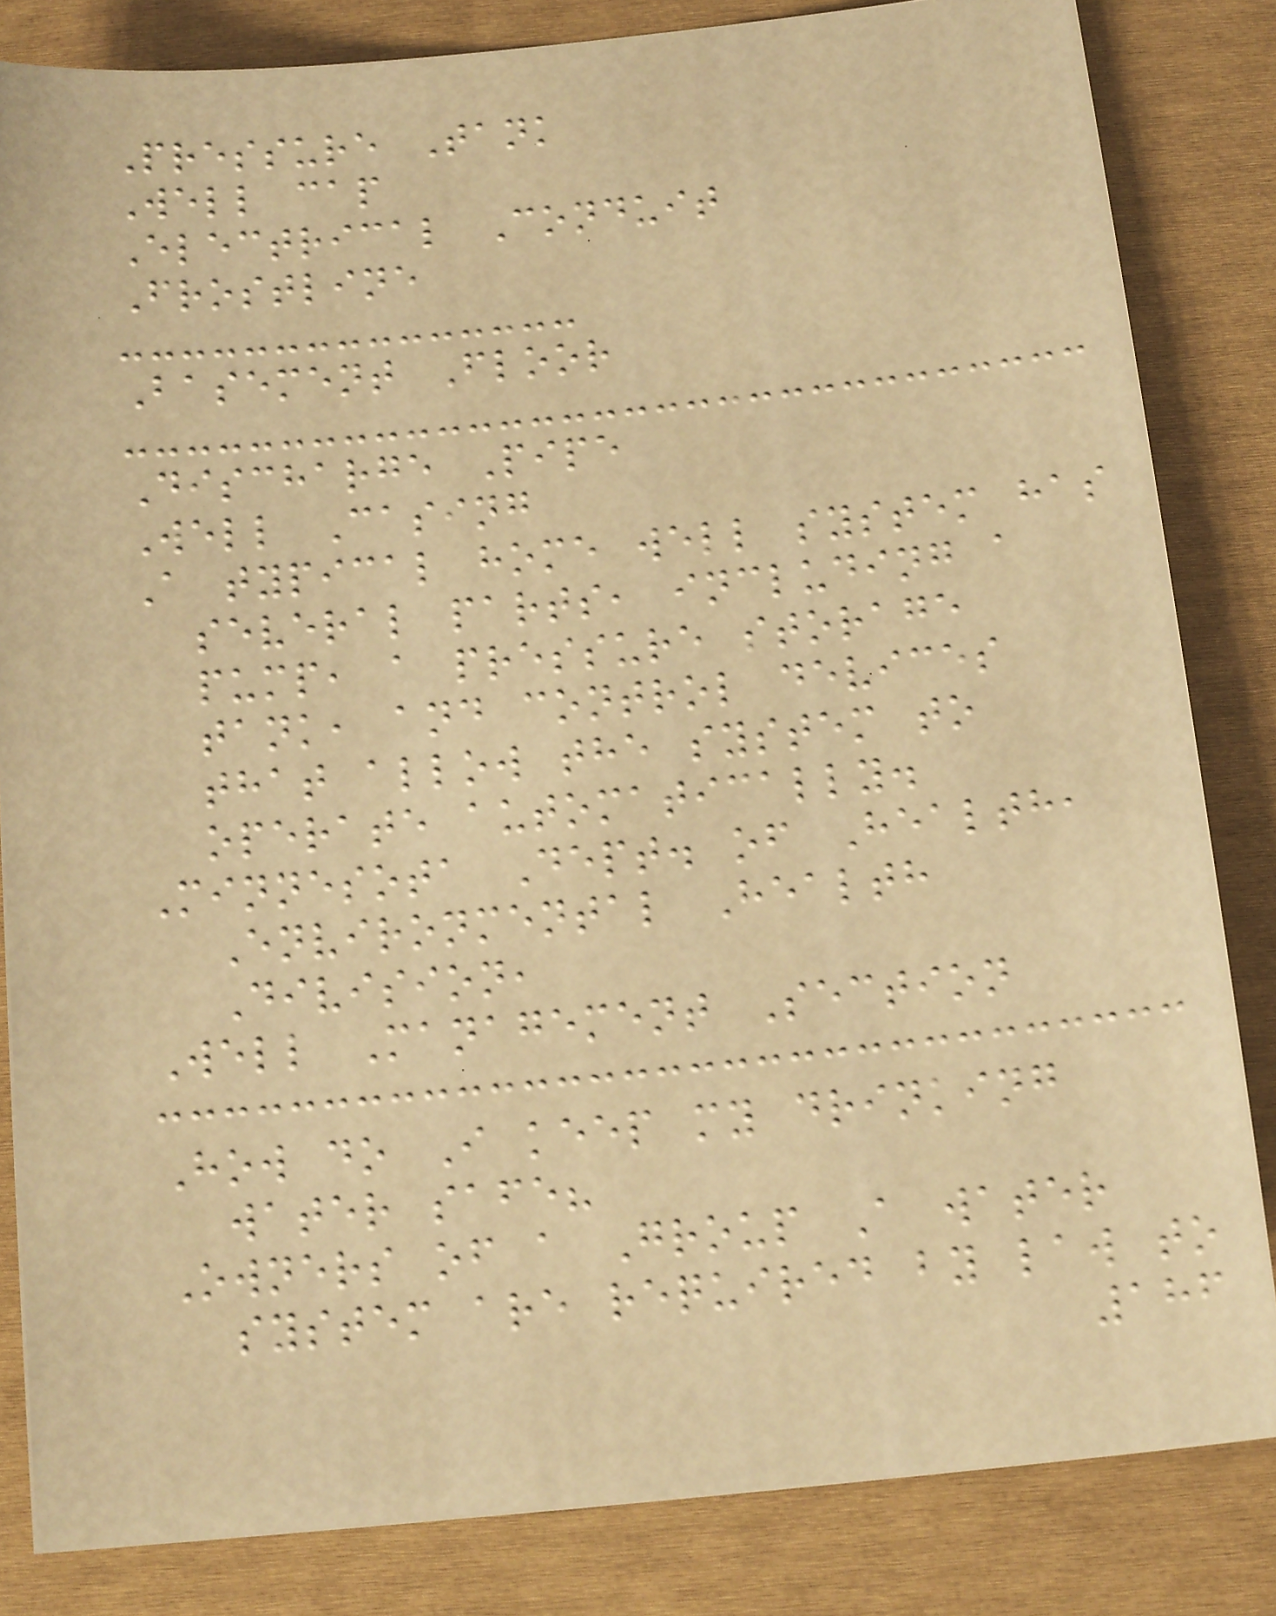Pressure Tank
Well cap
Electrical Conduit
Frostline
Basement Floor
Discharge Pipe
Well Casing
A typical home well system has
several parts, including a
pump, a pressure storage
tank, and control devices
that allow the system to
operate automatically.
Minnesota Dept. of Health,
Environmental Health
Division,
Well Management Section
How do I keep my drinking
water safe?
Owners of a Group A water
system are required by law to
186
